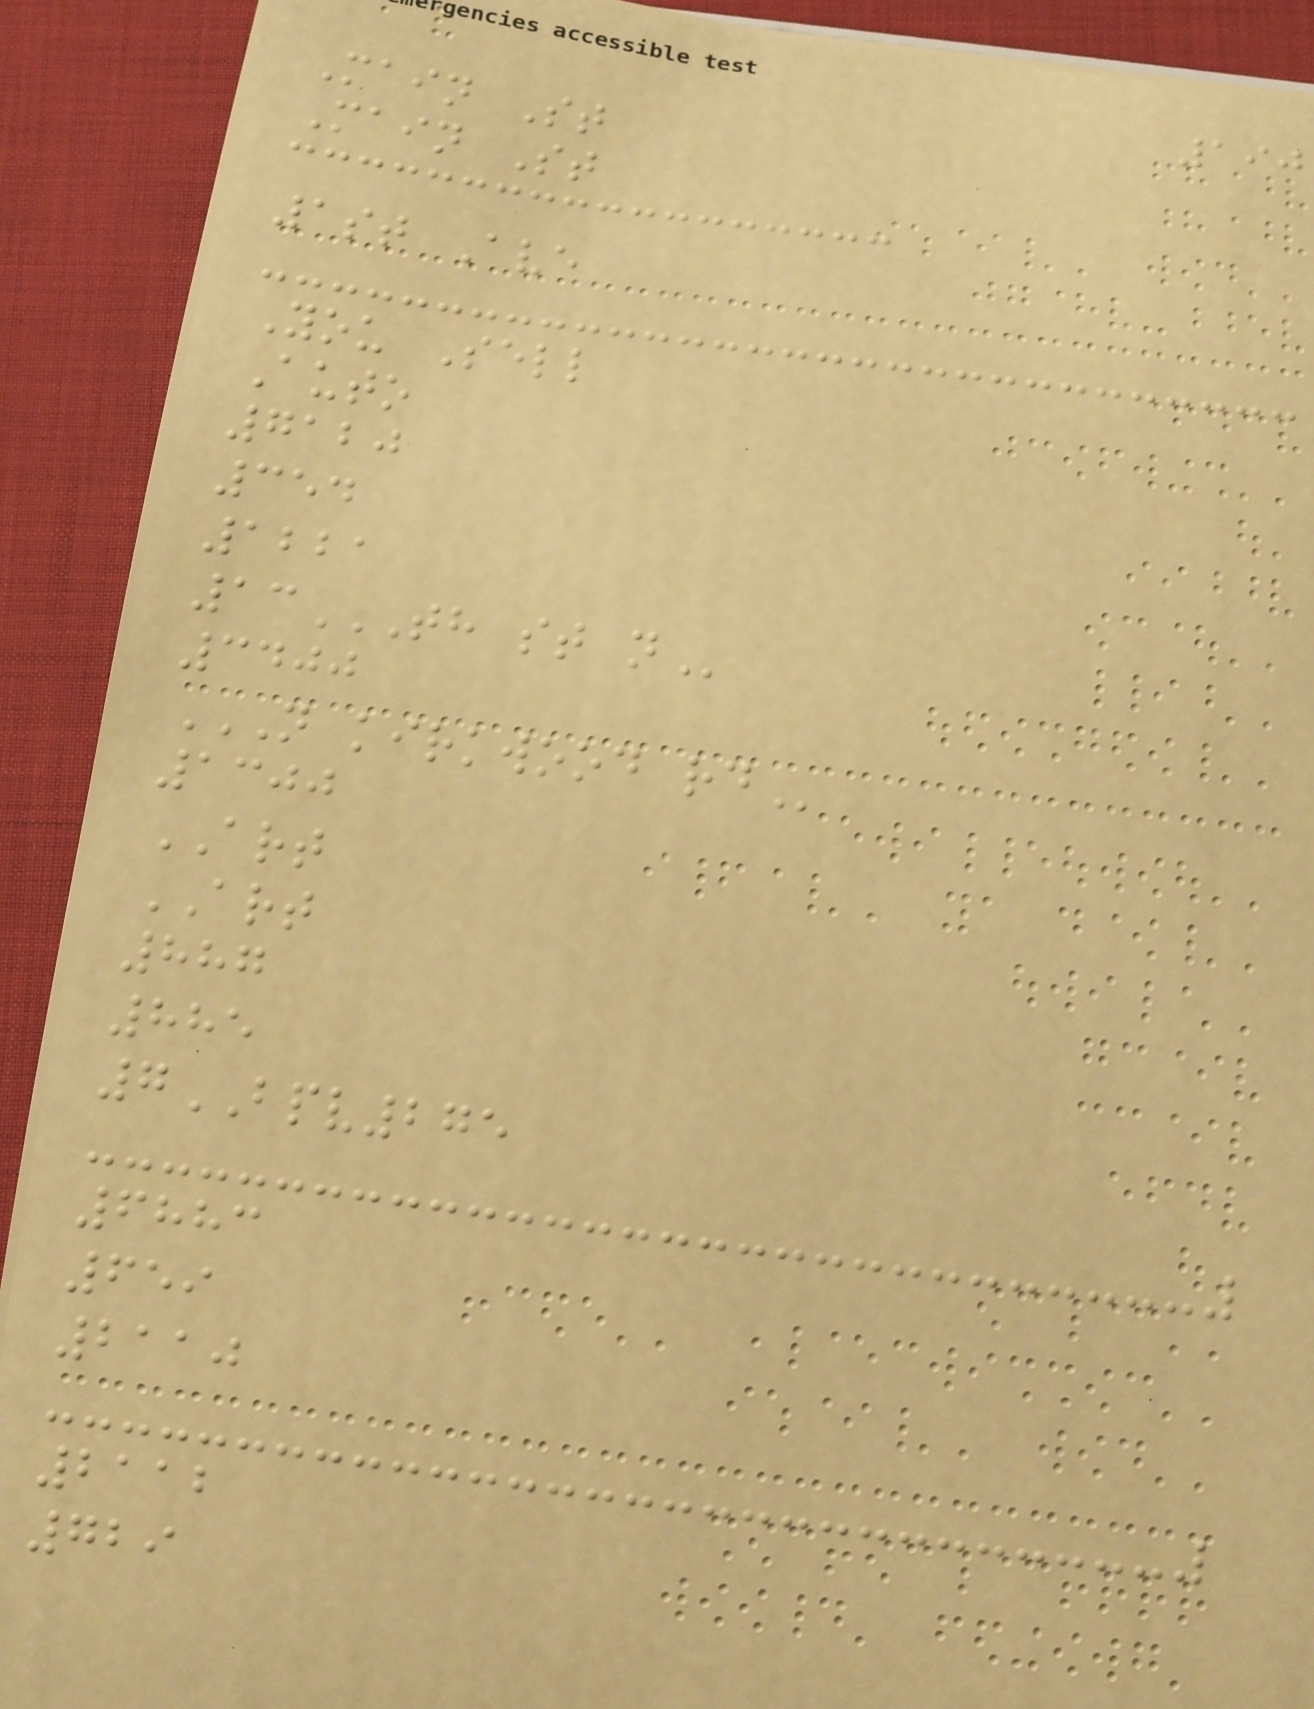190
Main St
Main St
1st Ave
You Sell
Auto
7120
354
1221
13TH ST N
3400
N KIRKWOOD RD
1300
ART
ART
887
885
7BPV275
6883
659
2110
2112
729
